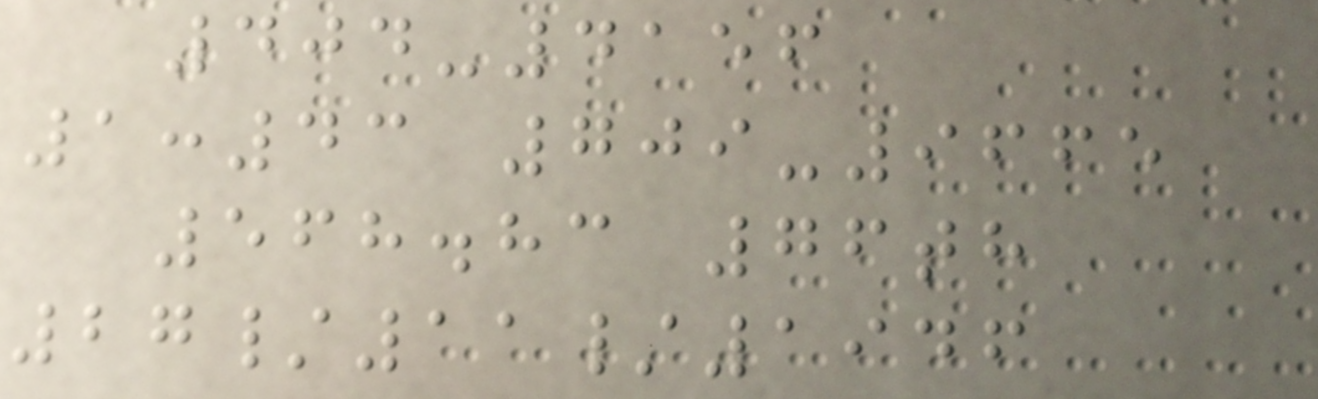404-4156
1:43 709-9665
568.83 76th
27/11/1946
